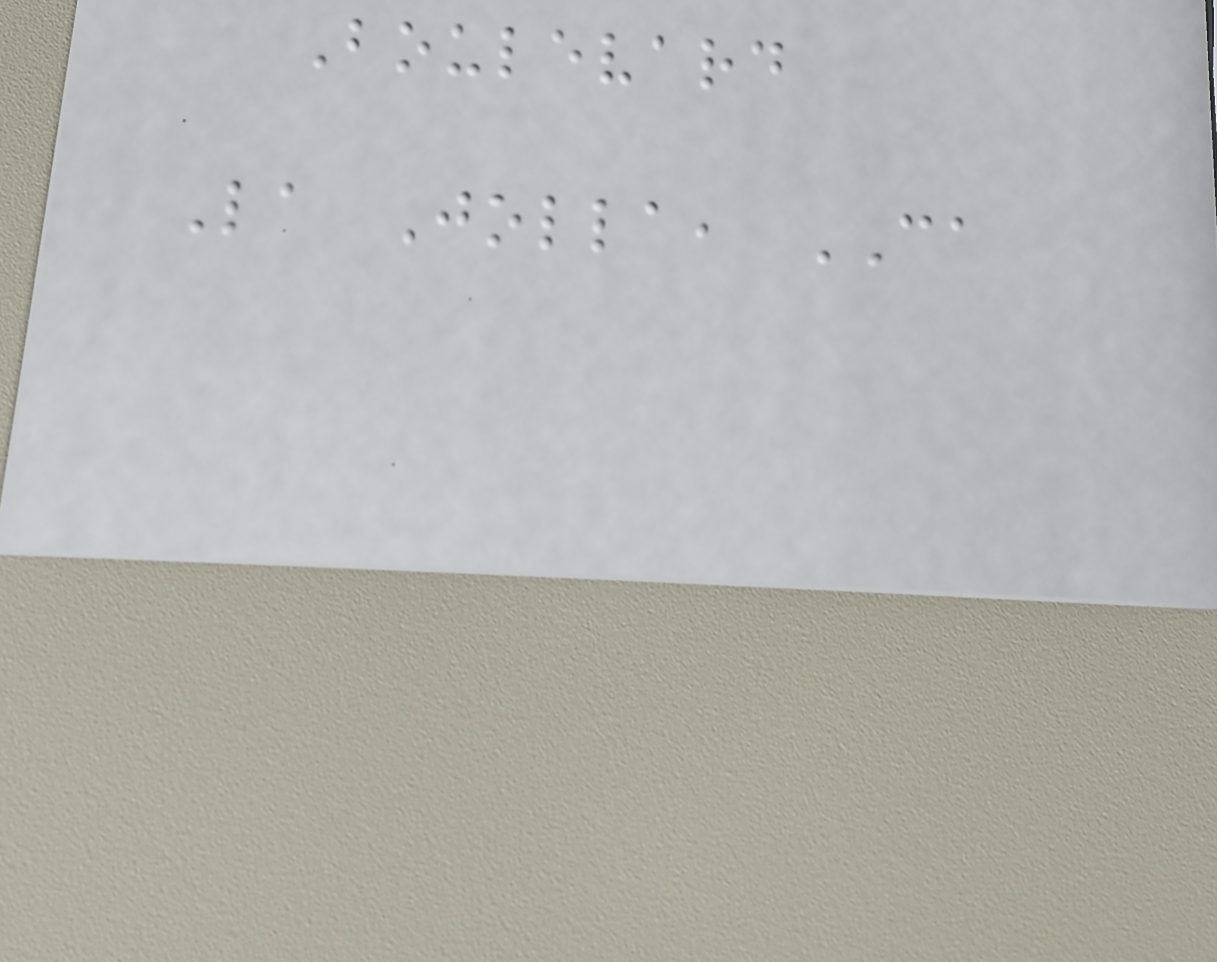Boulevard
La Jolla, CA
